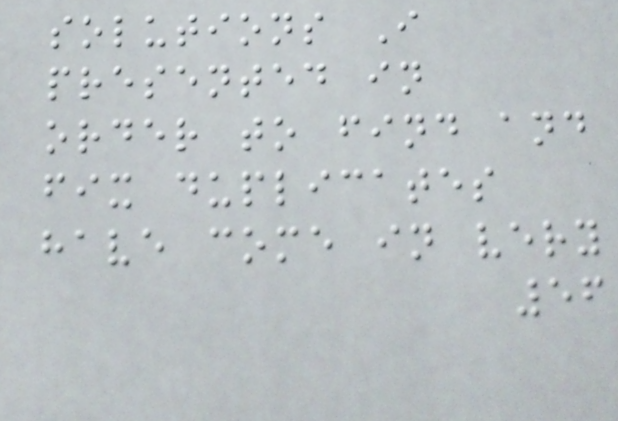solutions I
presented in
order to find and
fix duplicates
have come in very
56
